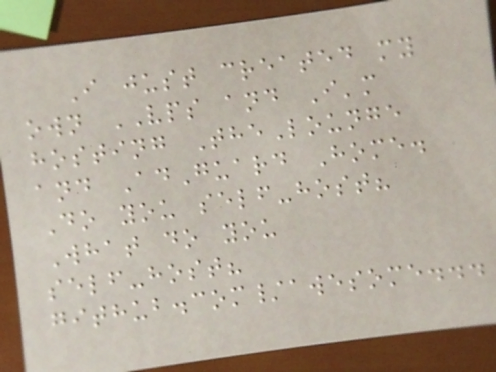I just created my
own VPS and I'm
hosting TheLounge
and AdGuard Home.
Do you self-host?
What do you
self-host?
github.com/awesome...
